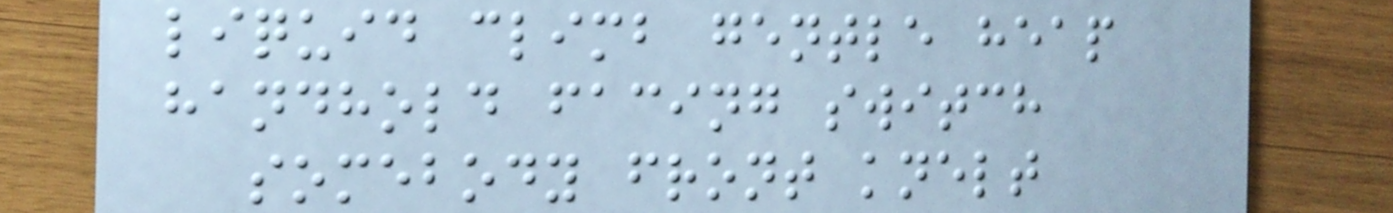liquid climb gentle heap
handhold facing switch
somebody front knelt
